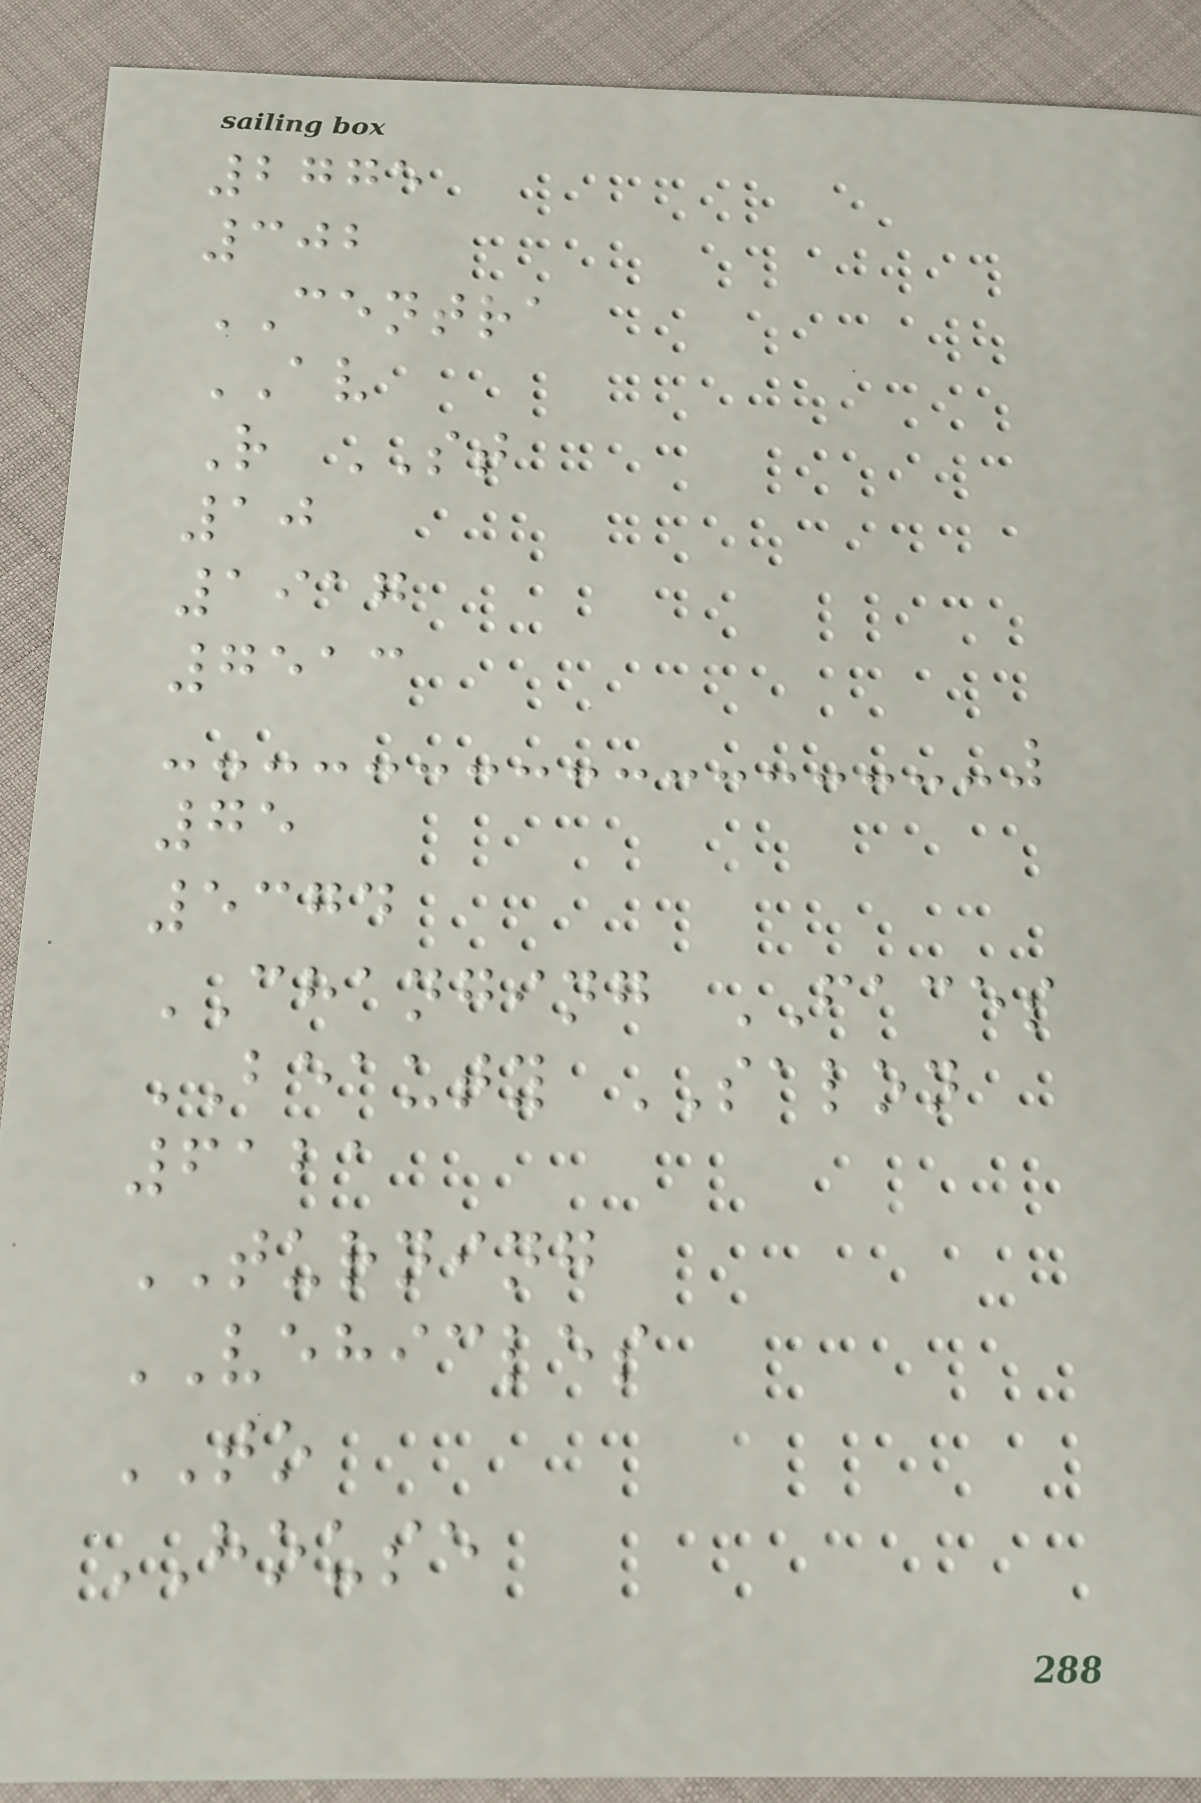2775
302
CENTRA
AV
R ST
10
1917
7513
75
5374
CHANGING FACES
BEAUTY SALON
6121
TURNING
VEHICLES
TO
HOUSE
